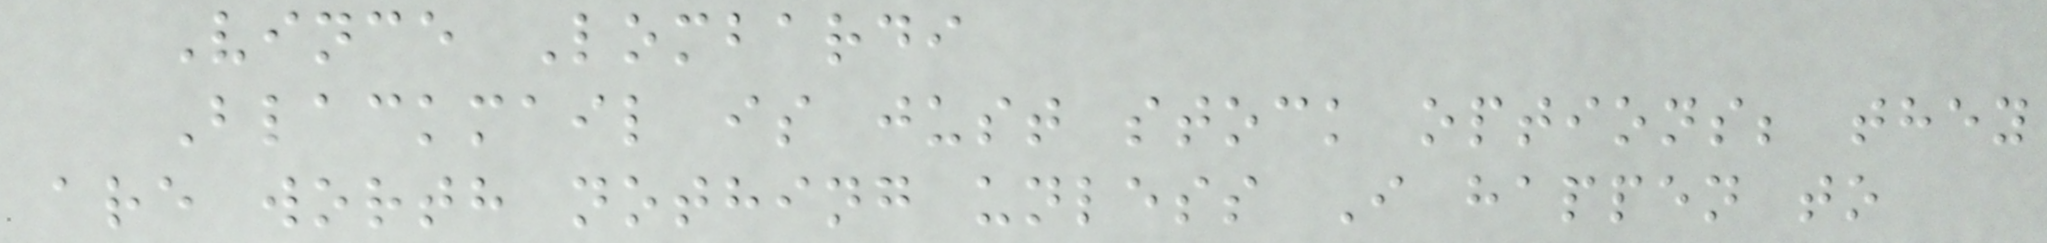Vince Lombardi
Blackmail is just stock options; they
are worth nothing unless I happen to
